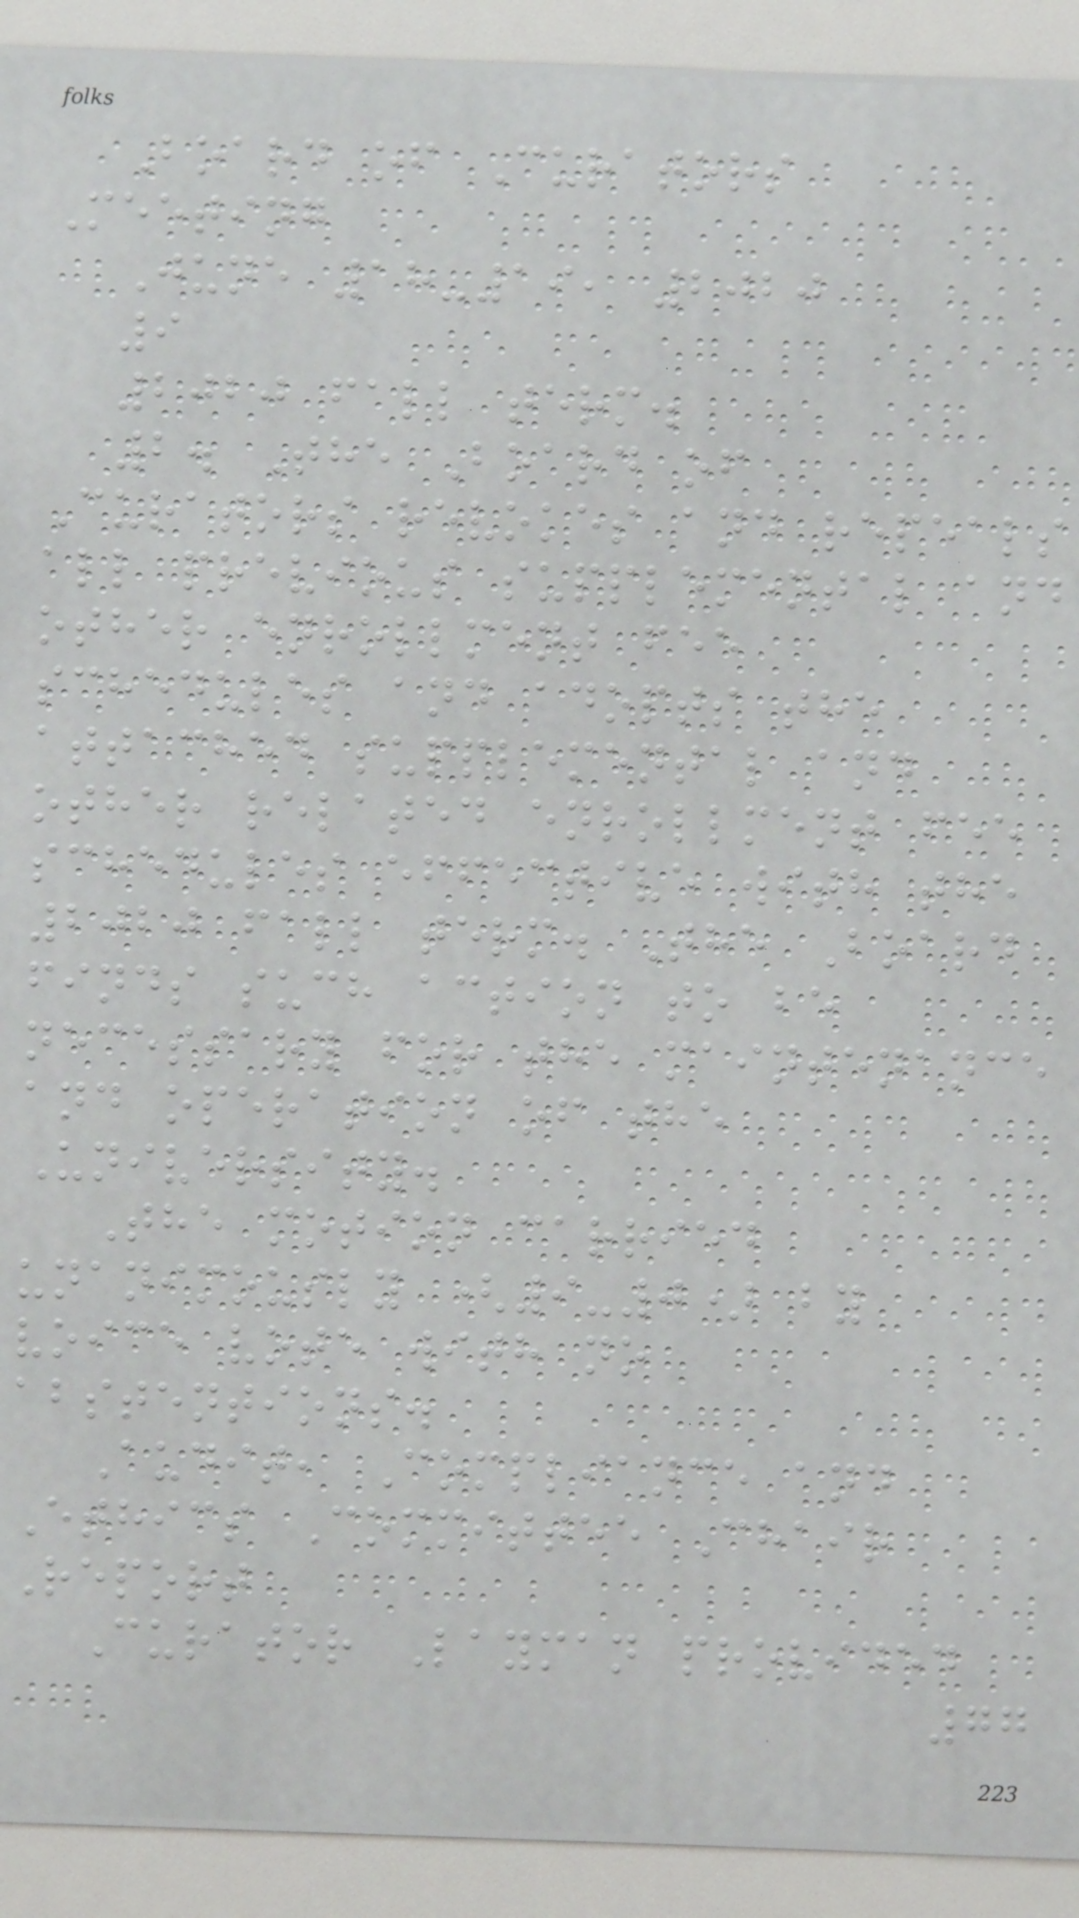Board of Curators
Meeting
June 18-19, 2020
9
2020 fall term.
2. The Board of
Curators revokes and repeals
all previous supplemental and
other enrollment fee
schedules and adopts the
attached supplemental and
other related enrollment fee
schedules effective with the
2020 fall term. The Board
finds such action to be
necessary for the maintenance
and operation of the
University.
The motion carried
unanimously (9-0) by
voice vote with no
abstentions.
Audit, Compliance and
Ethics Committee Chair
Report
Curator Layman provided
77
